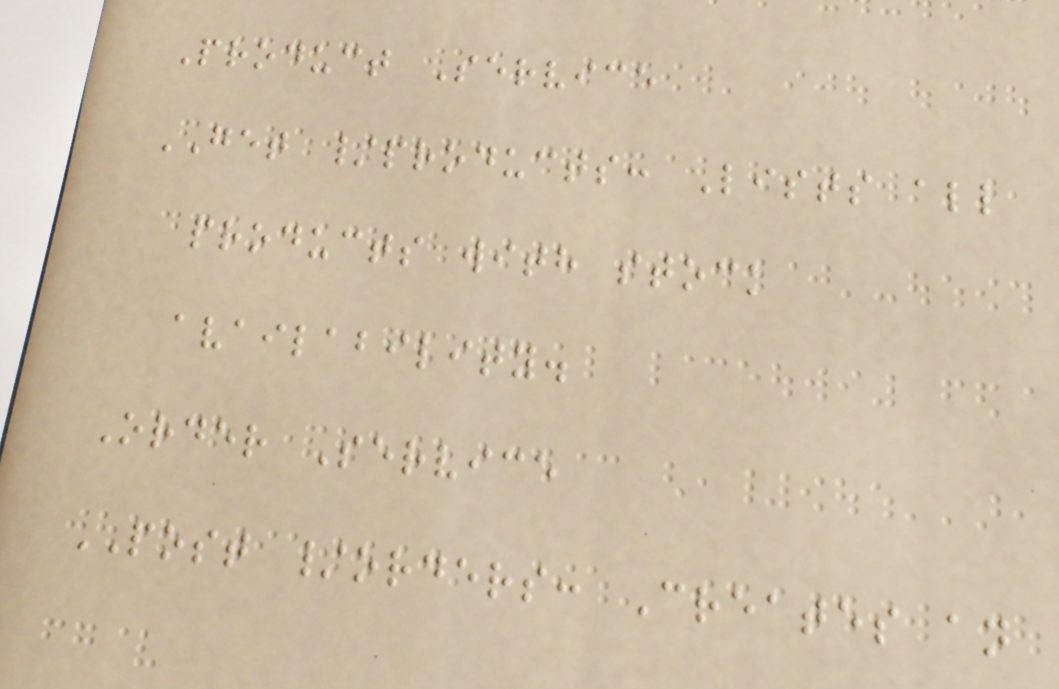Product Service
GET /products: Lists all
products with stock
availability.
Order Service
POST /orders: Creates an
